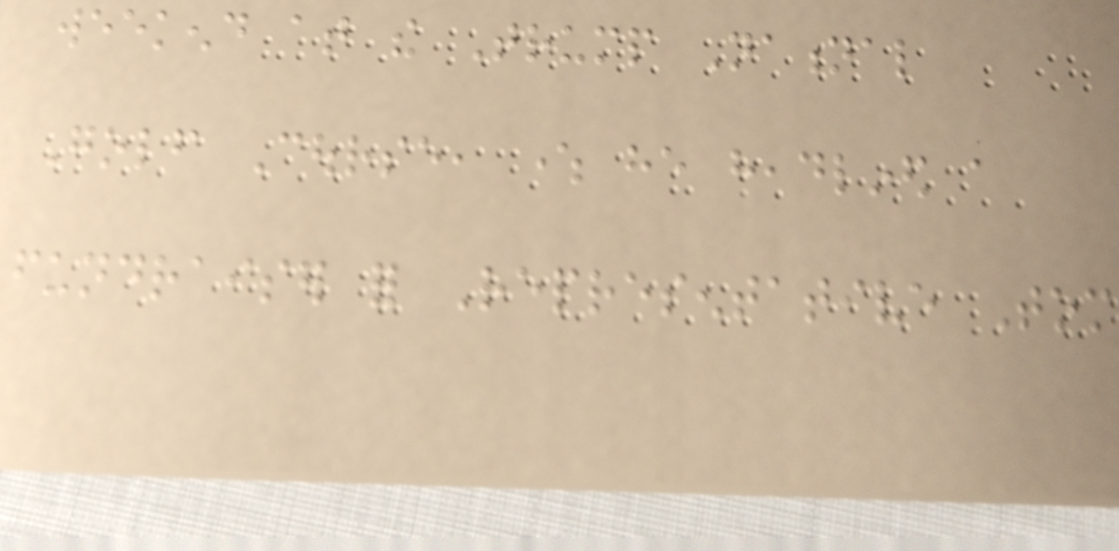weekend at the Trump National
Golf Course, where he headlined a
fundraiser for Representative Tom
